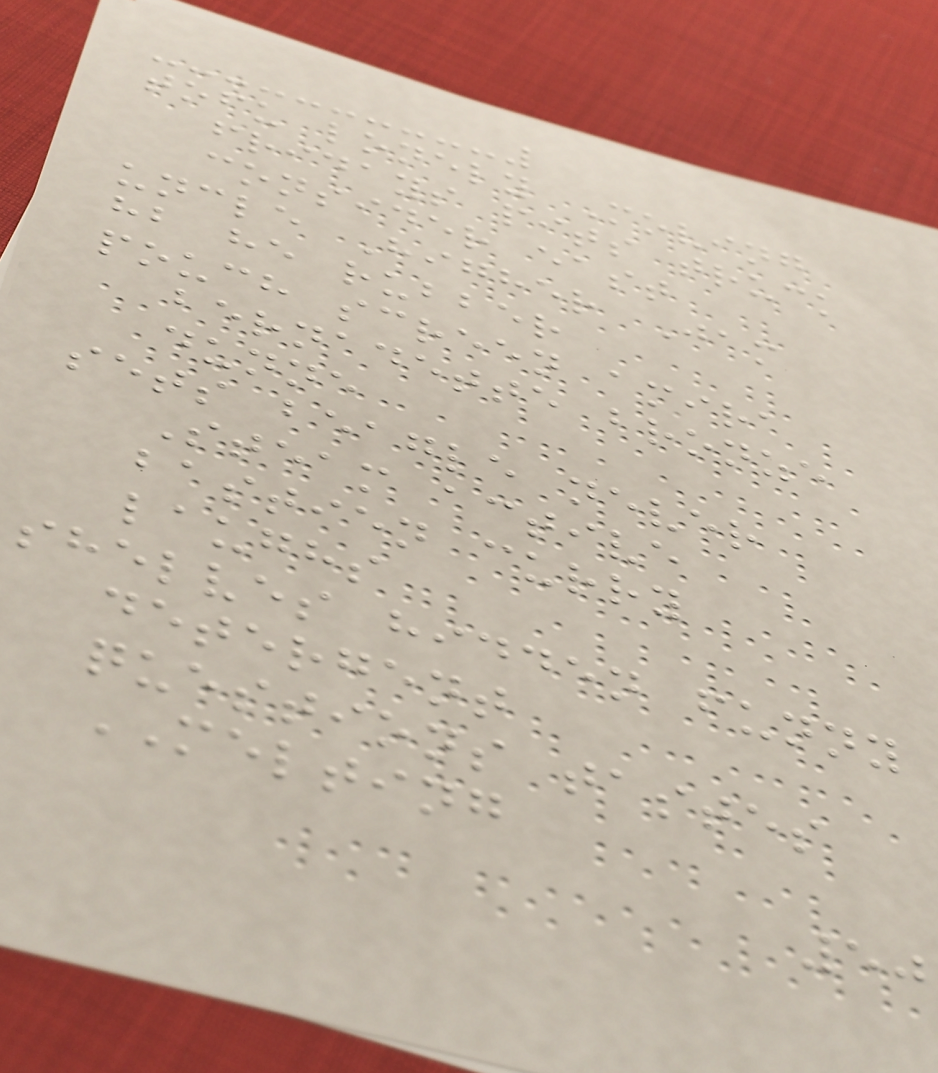tofu lonely Moving
fridays pits truck
consider east
uncle Higher Jam
hb he rubber
pouch screen amira
bernadette bronze
dunne
sets beagle never
Steam active
bastien curry
laughs
shelves hidden funny
detergent
questions tastes
MELTING
50
